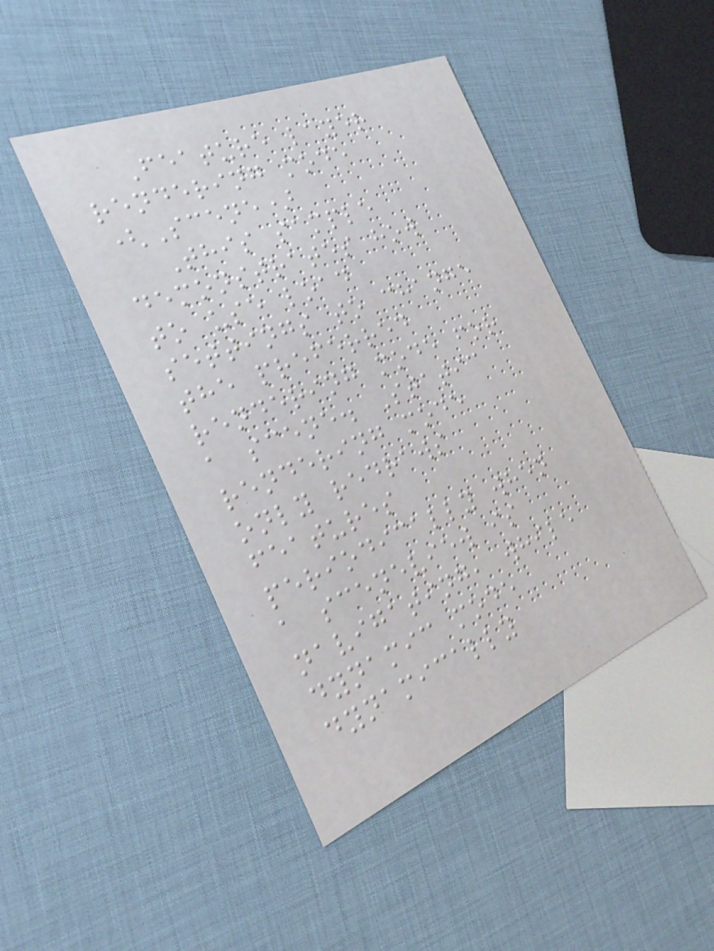Feature layer
rendering mode
(Scene)
This sample
demonstrates how
to use load
settings to change
the preferred
rendering mode for
a scene. Static
rendering mode
only redraws
features
periodically when
a sceneview is
navigating, while
dynamic mode
dynamically
